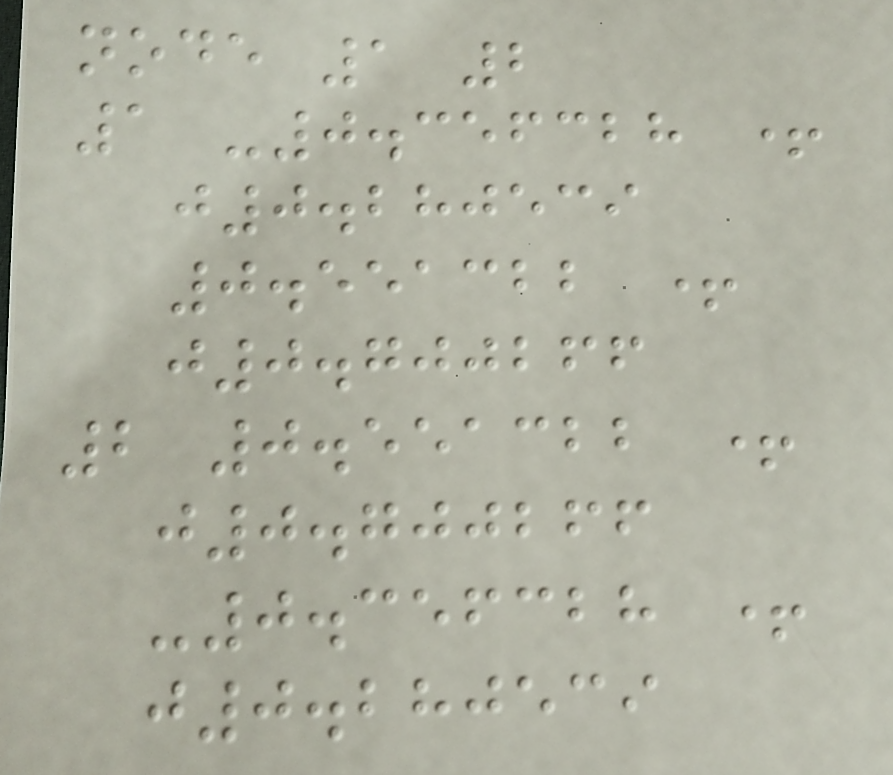node 1 2
1 -0.356328 +
j0.280539
0.551322 +
j0.700266
2 0.551322 +
j0.700266
-0.356328 +
j0.280539
